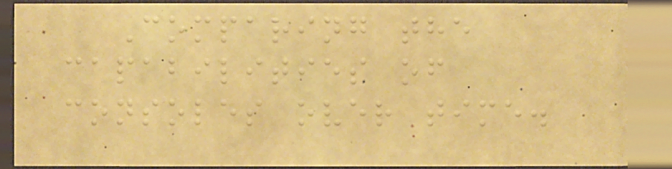Comparing the
capabilities of
consoles over time.
